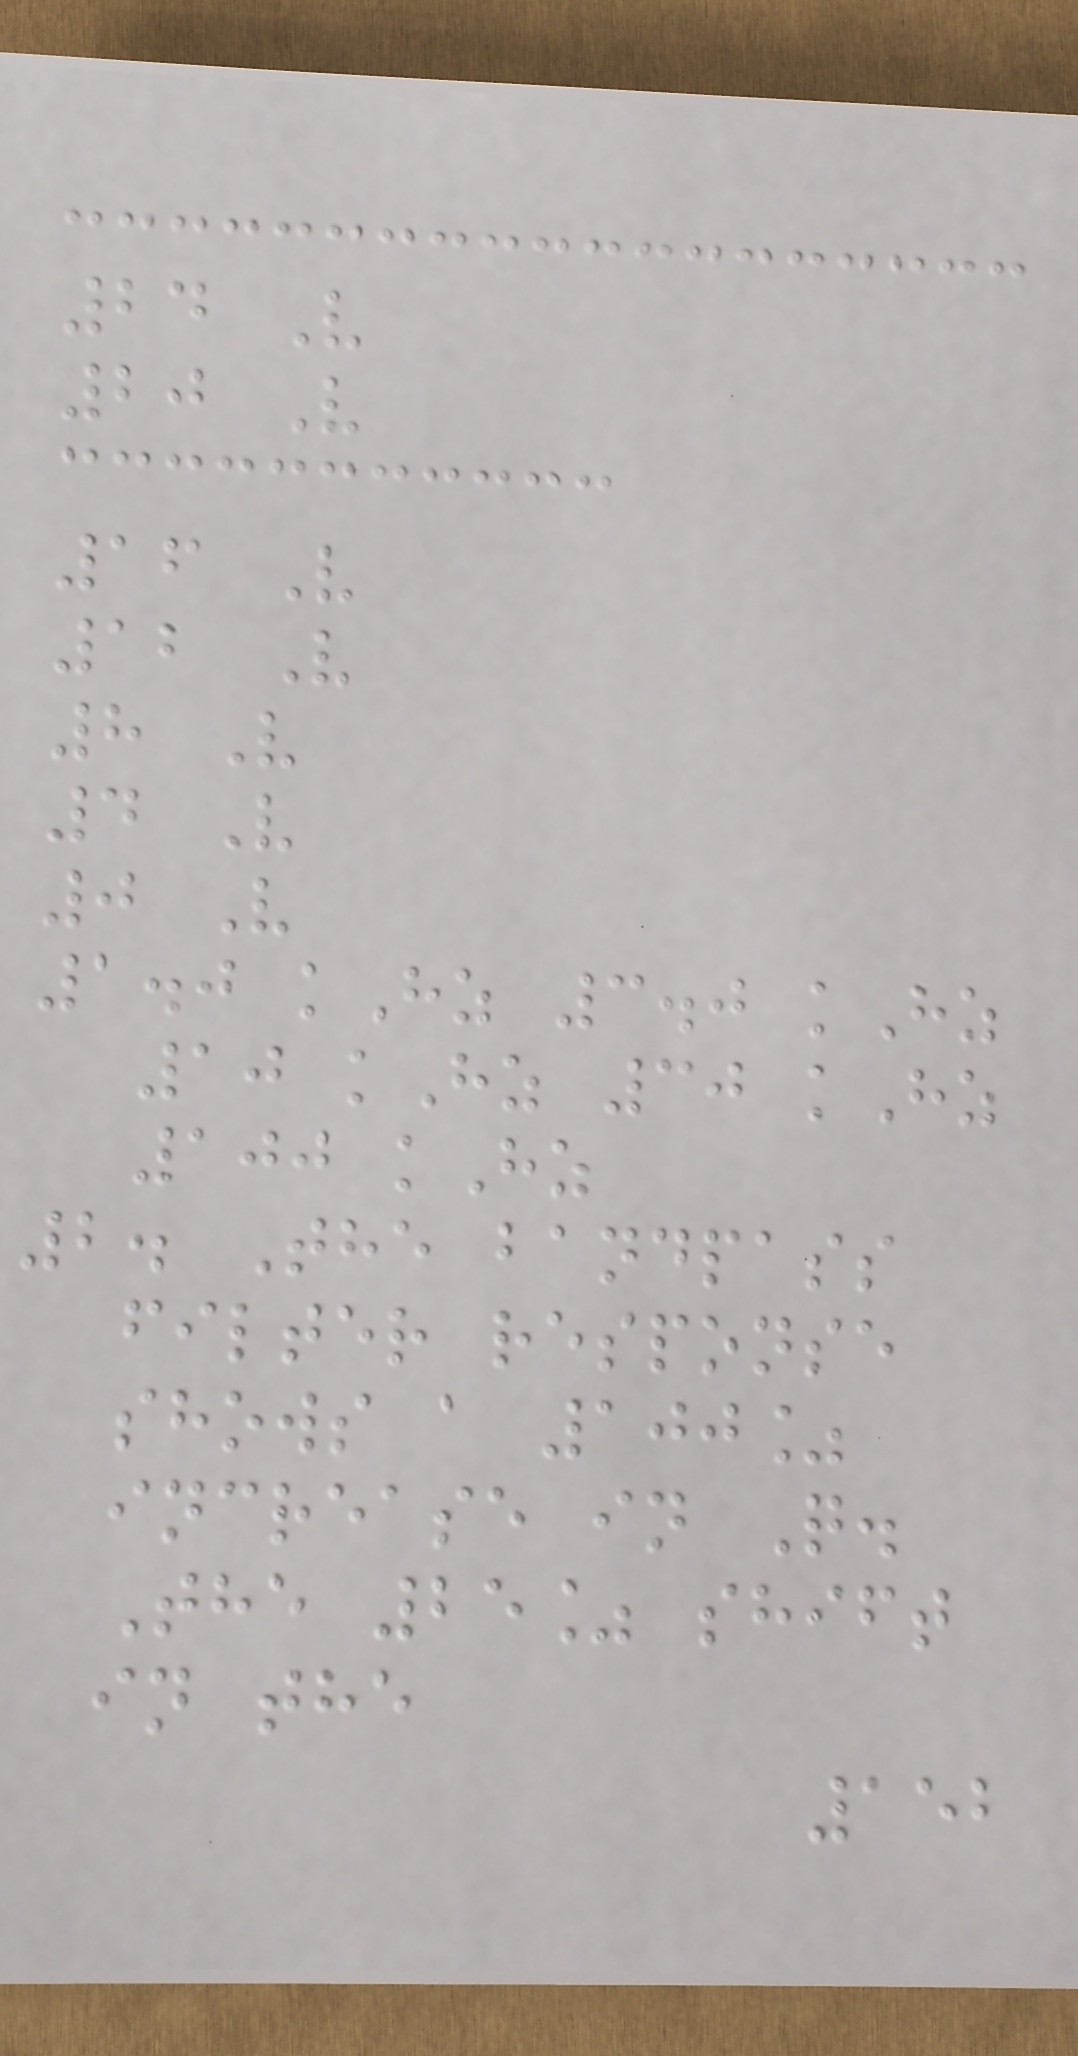24 V
20 V
16 V
12 V
8 V
4 V
0 V
1.0 kHz 3.0 kHz
10 kHz 30 kHz
100 kHz
2. The bandpass
filter response
shows a 100%
increase in Q.
The 25% shift
in the
152
